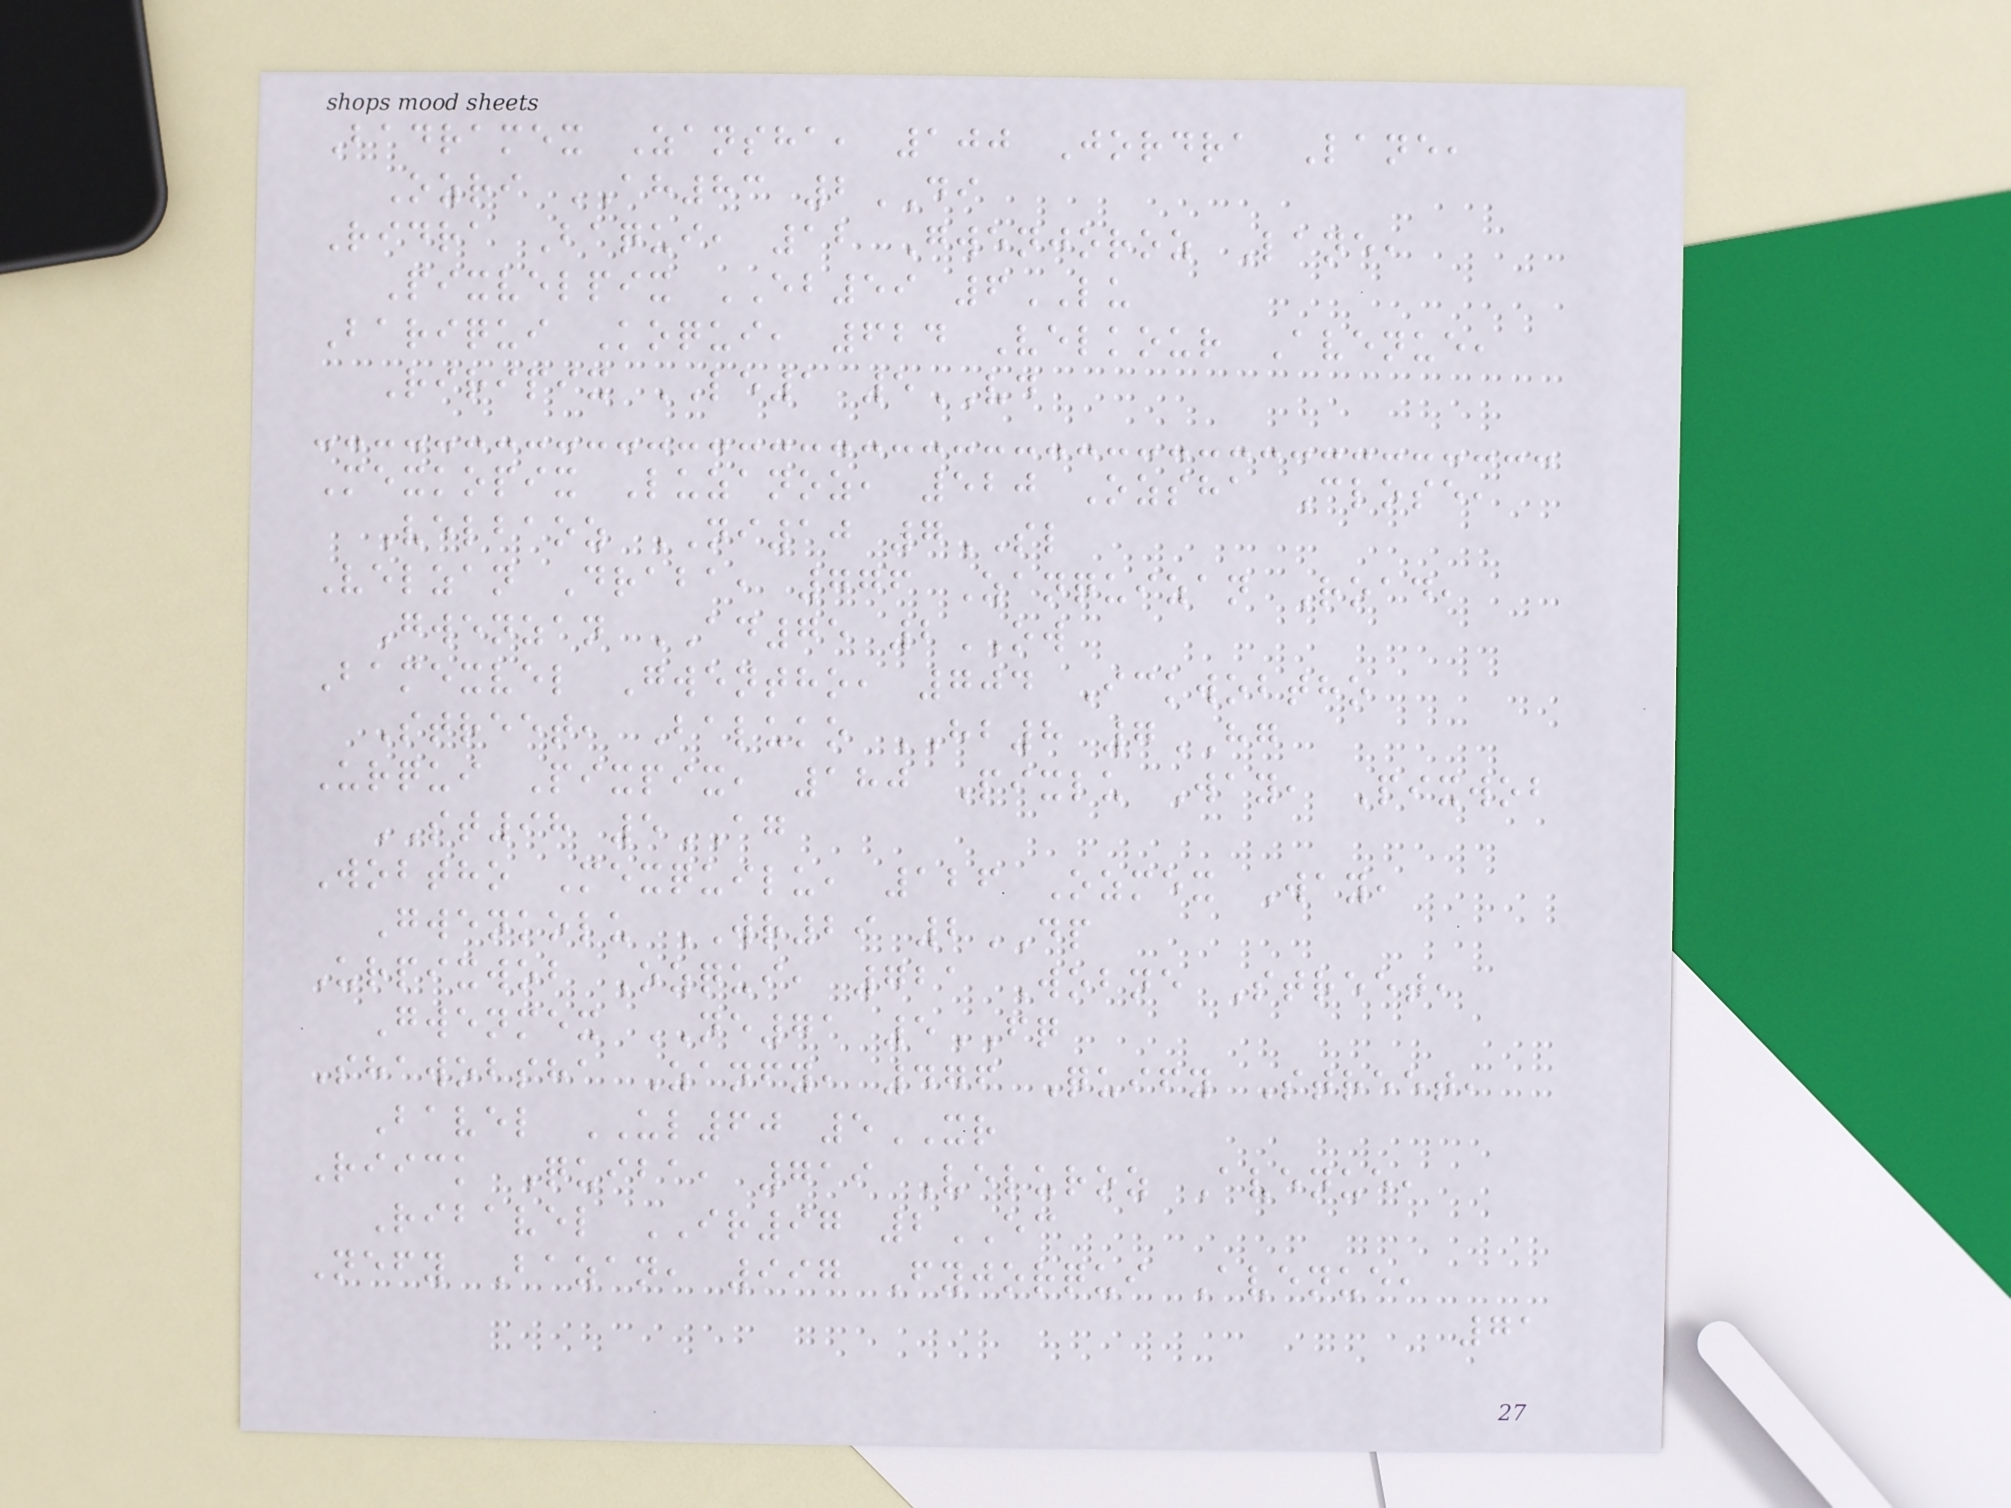Badramex Zansha, 100 Jordra Lane,
Ozri AH83 2DI
Ridra Baqui, 12 Gwenjoroz Lane,
Pixvelpix EB59 6LU
Bariqui Koqui, 624 Velkour Avenue,
Riripix LE1 5VD
Mexkopix Luzanoz, 520 Ozsha Close,
Velbaoz NI10 7SL
Velzan Draba, 776 Zanquizan Road,
Gwenzan AD75 2OW
Bamexvel Gwentho, 704 Ickwobtho
Street, Baluko HB8 7HG
Urqui Pixpix, 180 Pixlu Way, Pixwob
ST98 5AG
Wobtho Mexquilu, 126 Ozmex Way,
Gwenkolu WR29 2DP
Urpixwob Ozqui, 721 Wobne Street,
Gwenmex NE71 5FQ
Shawobsha Zanfy, 476 Quify Street,
Bavel UL60 5XR
Riick Quiba, 719 Veluroz Avenue,
Ribavel IR97 2EC
Nefy Bazan, 997 Fyjorqui Avenue,
71
